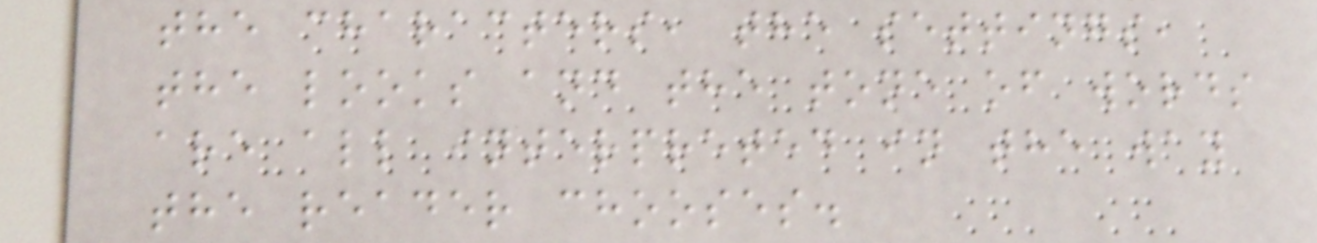the characters, the settings,
the looks and the tone of words
are all interpreted in the way
the reader chooses.
